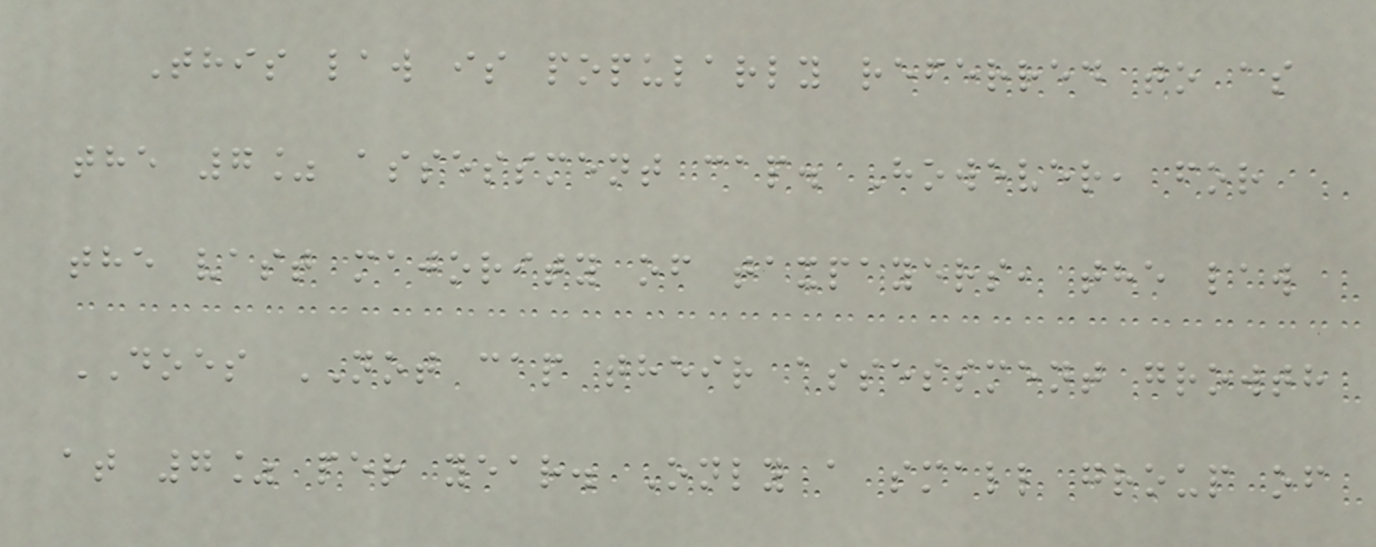This law is popularly referred to as
the 7% assessment cap. However, for
the vast majority of taxpayers, the law
DOES NOT cap their assessment growth
at 7% per year. Only a small group of
